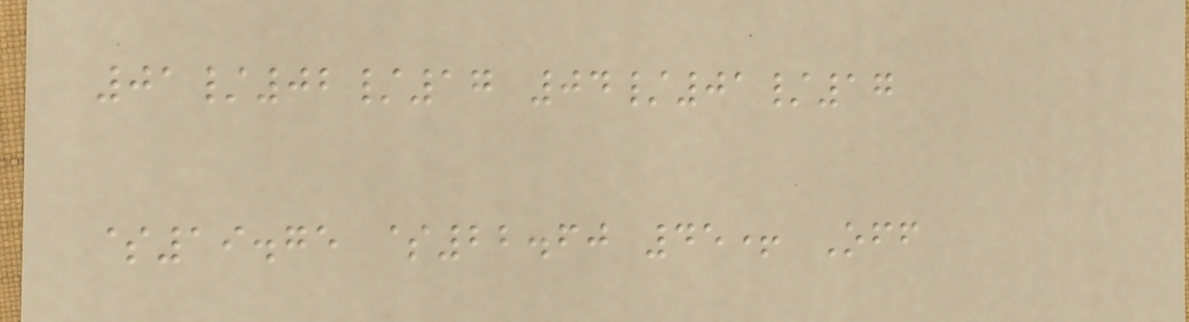01/02/17 04/01/17
$19.75 $22.60 45+ Off
